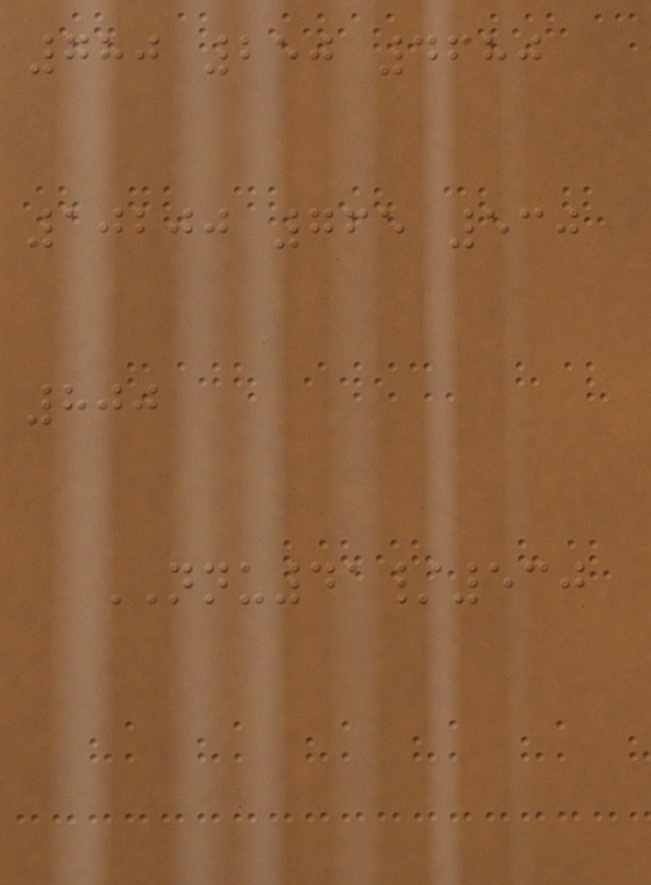780 250 4680
10200 765 530
800
NNU41/530
